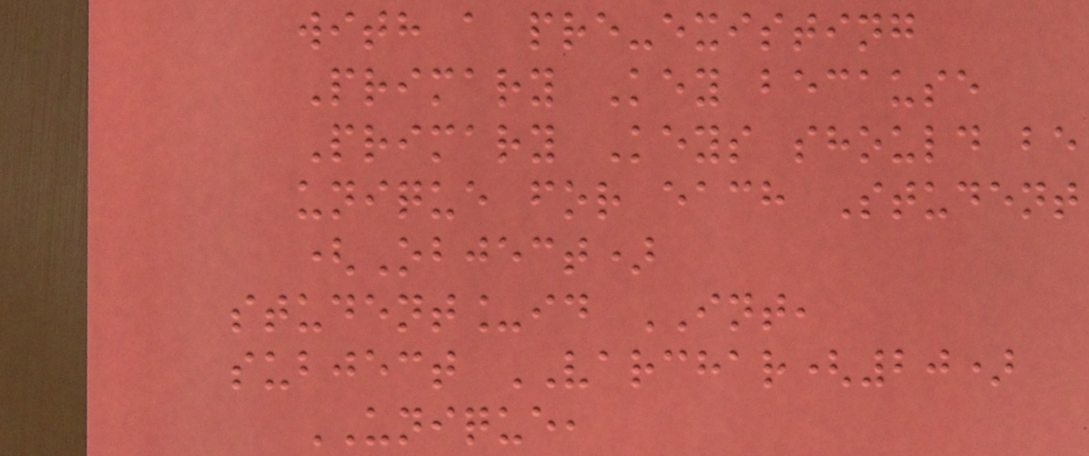with a pre-existing
Primary Key because
Primary Keys should be
unique for each Student
(Object)
student_id INT,
subject VARCHAR(20)
UNIQUE,
